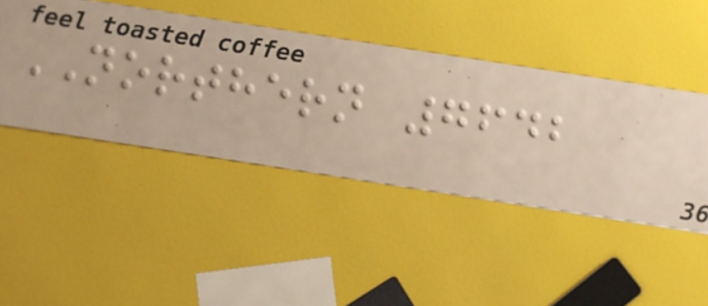NORTHERN 7642
